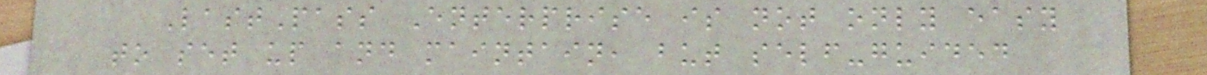LastPass Enterprise is not only easy
to set up and maintain, but self-guided
